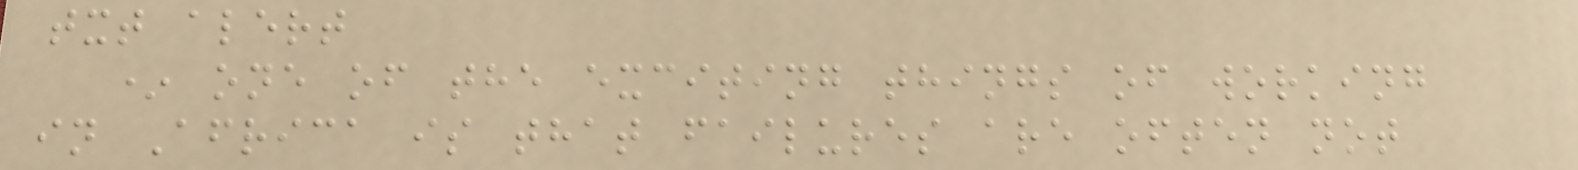txt alert
* one of the exciting things of working
in Africa is that failures are often not
